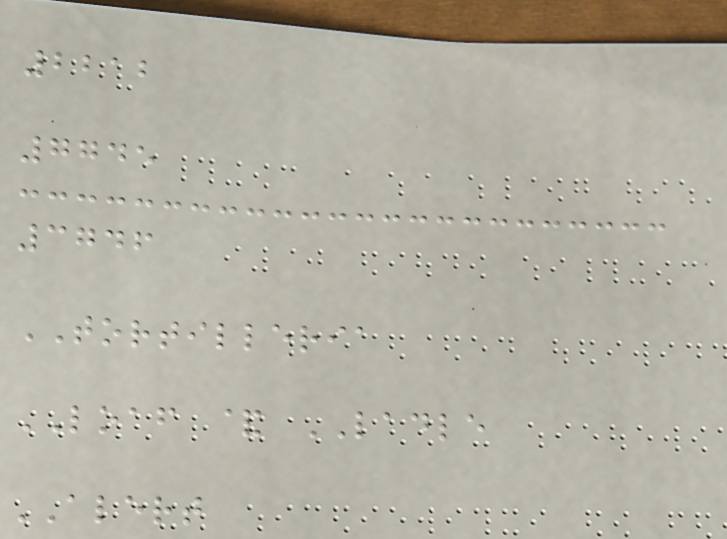2212
7745
3746
TORTILLERIA
LOAF & LADLE
ALERT
